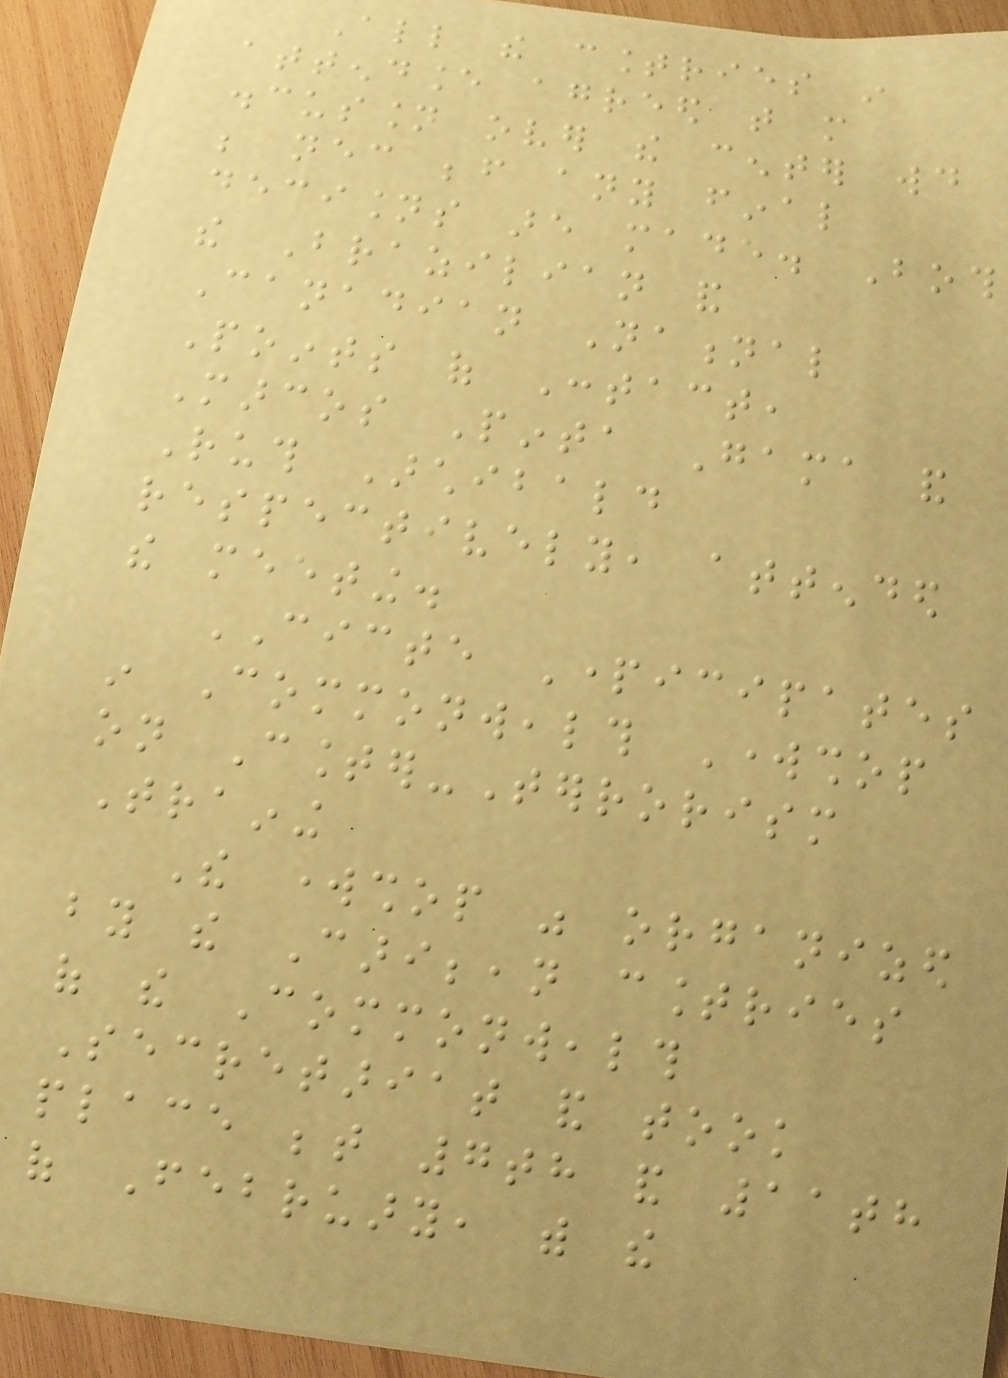All the countries in
attendance agreed that more
discussion over the center would
be necessary before any final
decisions are made. Both
the Brazilian and
Canadian National
Points of Contact,
Marcos Pinta Gama and
Ruth Archibald
respectively, attended
the meeting.
CICTE Participates
in Commonwealth Workshop
on Counter-Terrorism
Training
The workshop was organized
by the Caribbean countries
of the Commonwealth
Secretariat and took
place between 7th and 11th
of February, with the
